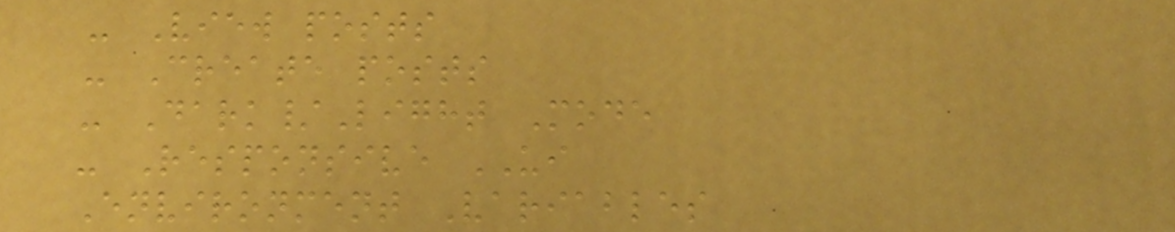- View posts
- Create posts
- Dark/Light Mode
- Responsive UI
Environment Variables
